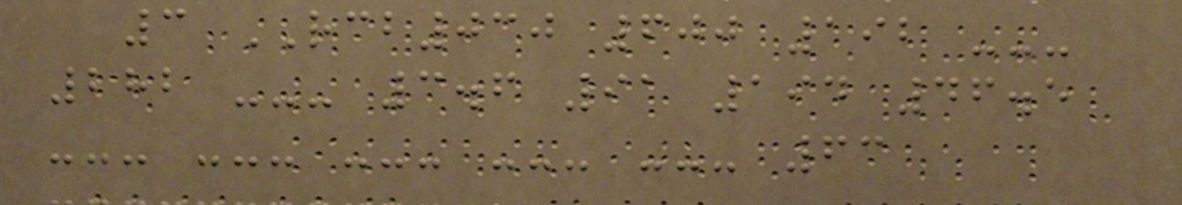3 RCB030 600 192 ---
282 --- 3.6 91 194 46.5
--- --- --- --- --- 63
